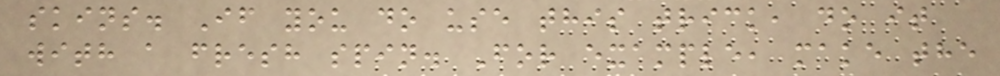skins. If you do use this trick, do it
with a fresh spin. For example, make the
